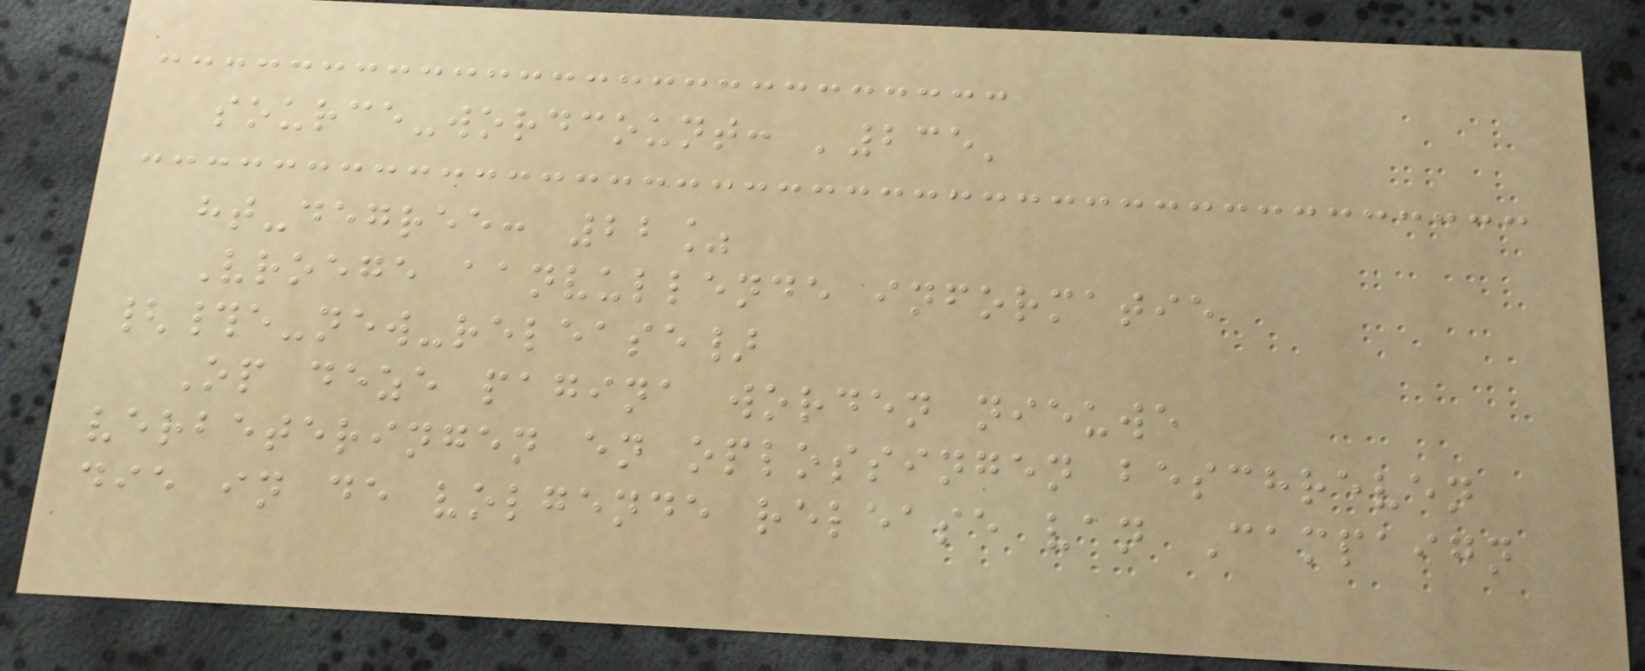source-wordcount: '235'
ht-degree: 22%
Vroege aanvullende informatie
{#e-new-release}
Op deze pagina worden nieuwe
verbeteringen en oplossingen beschreven
die in de volgende release van Campaign
